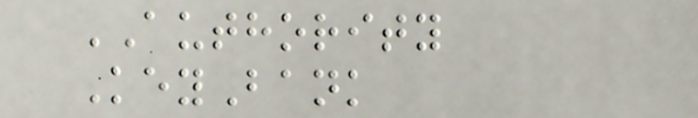AUTHORITY
KeyBank
